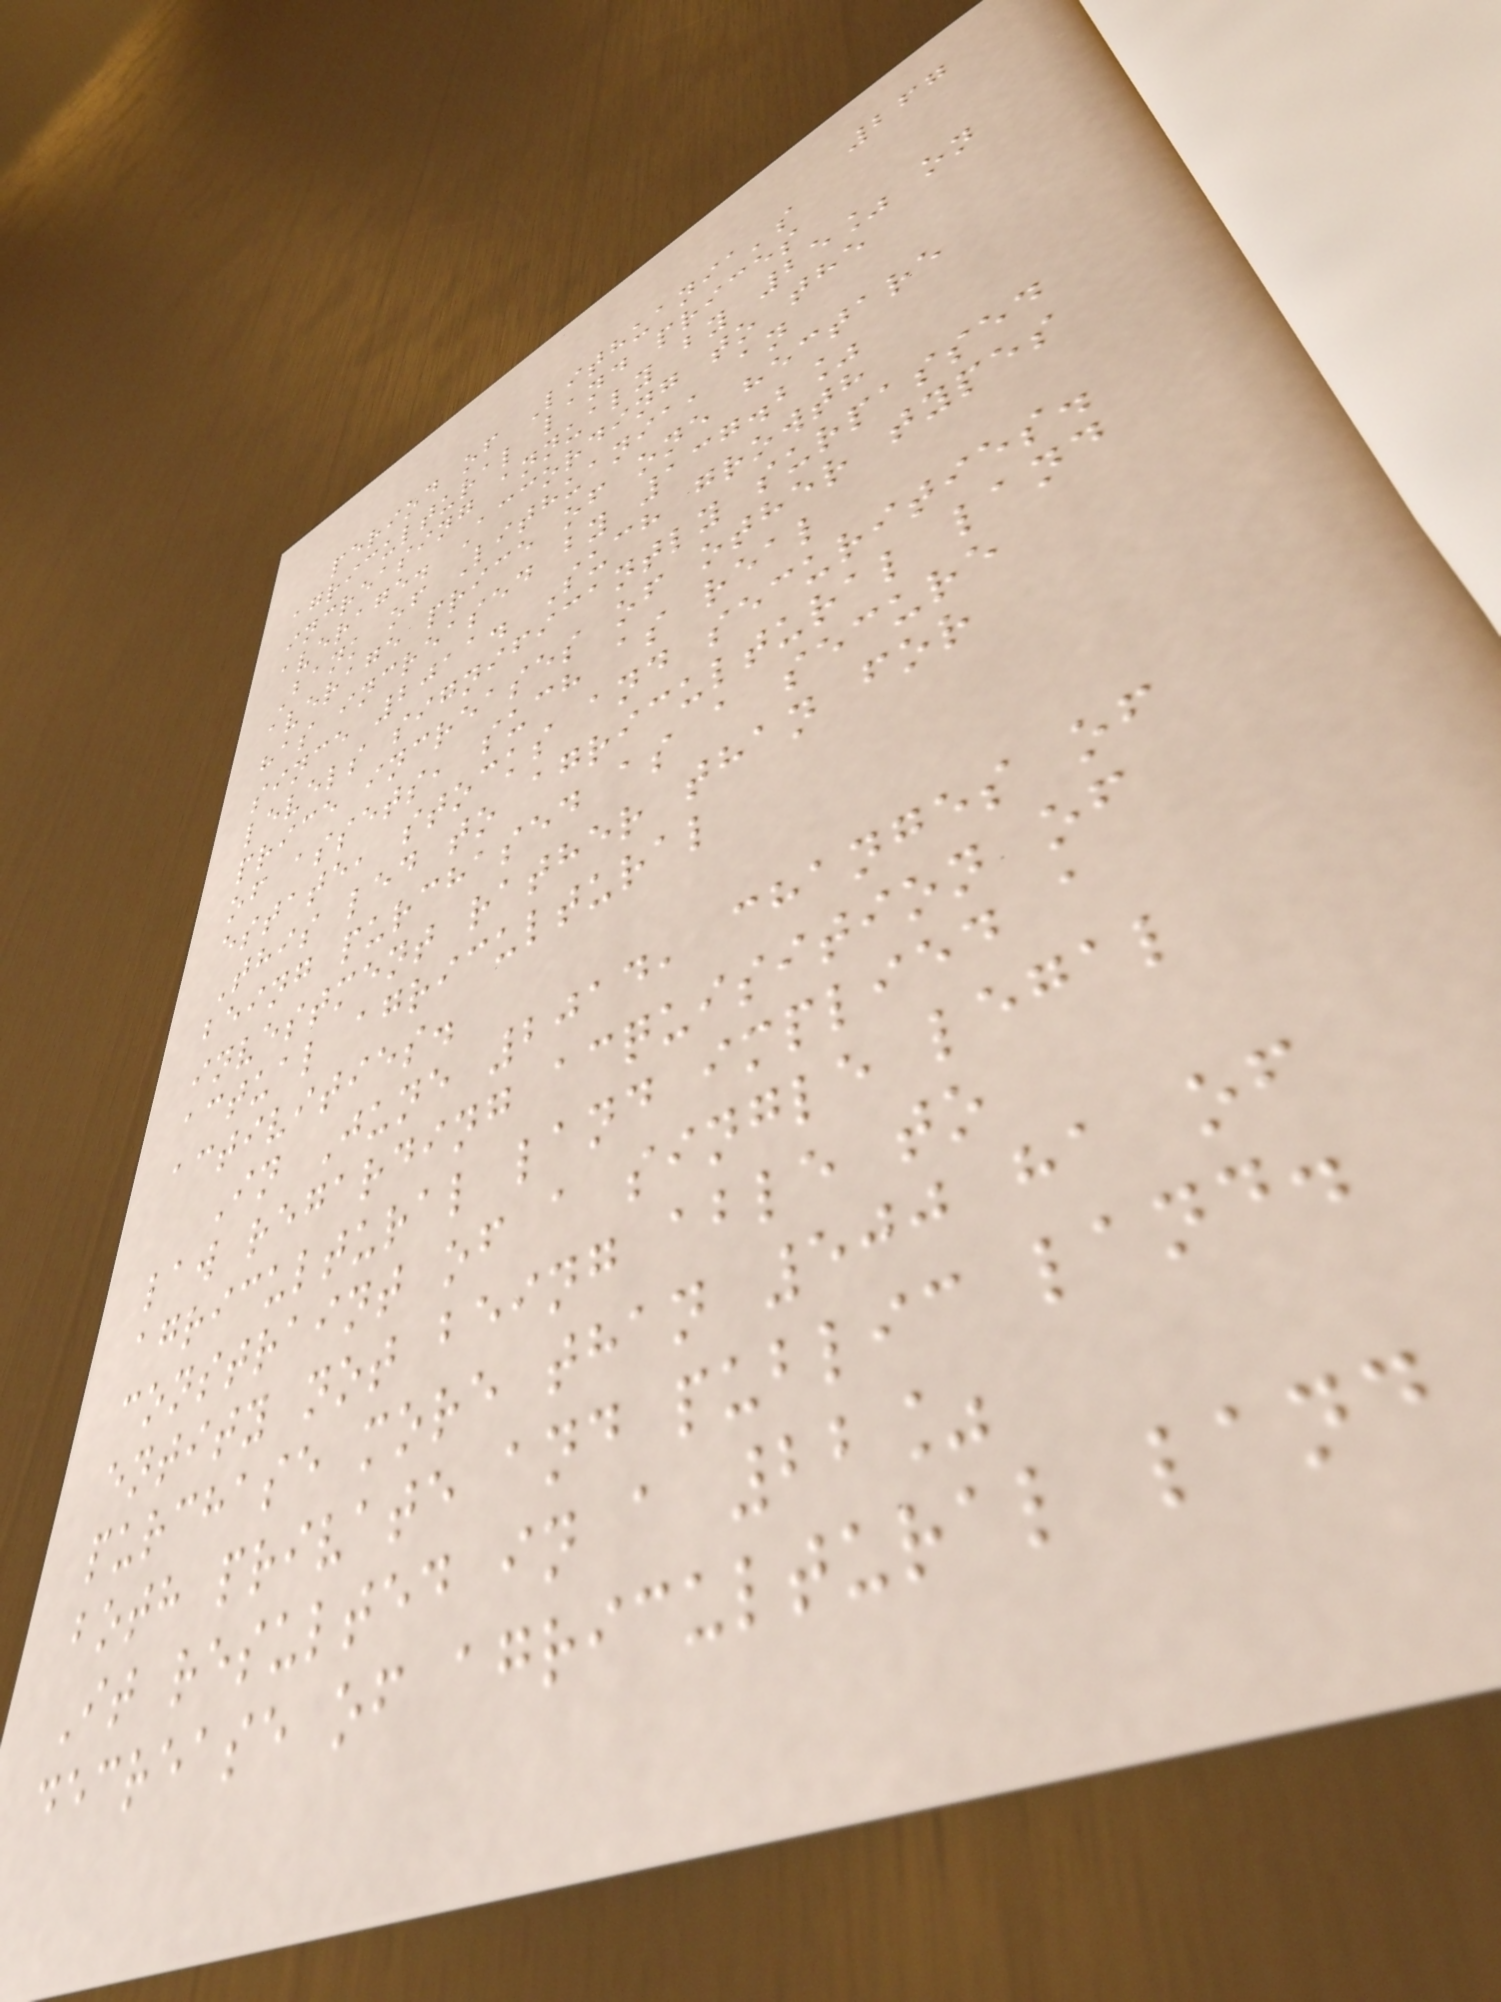267
period of Lithuania's
agricultural land prices
increasing annualy by 25% on
average. According to the
Bank of Lithuania, an
average price of one hectare
has increased by 137.2%
since 2011. Such growth
levels significantly surpassed
price increases of other types
of assets, such as real
estate, stocks and securities.
This led to agricultural land
being purchased as a secure
investment rather than for
actual agricultural
activities.
In June 2014, changes of
law regarding acquisition of
agricultural land implied a
constraint of a single legal
entity not being able to
purchase more than 500 ha of
both private and public land.
It resulted in a 22%
decrease of agricultural land
